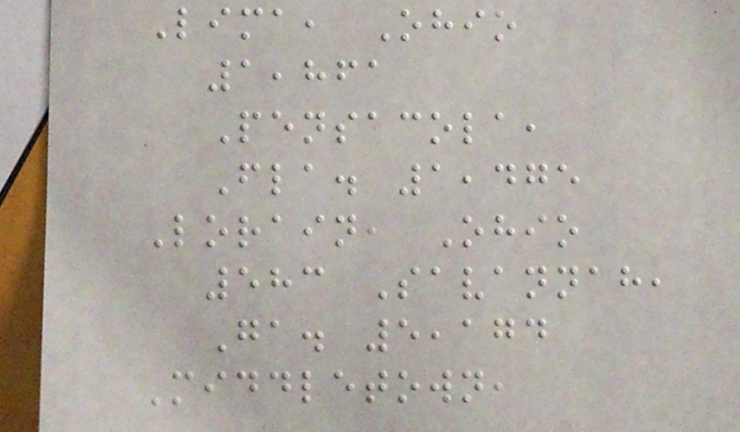Lima, Ohio
1,861
Pensacola,
Fla. 1,475
Lorain, Ohio
583 Savannah,
Ga. 5,174
Middletown,
